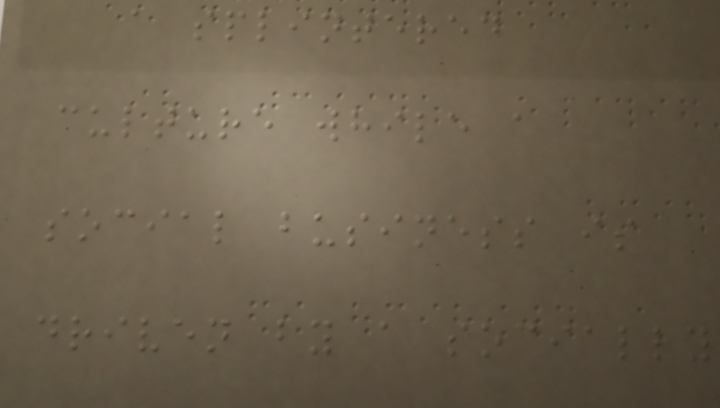a splintered
culture while a
social business is
driven by a socially
